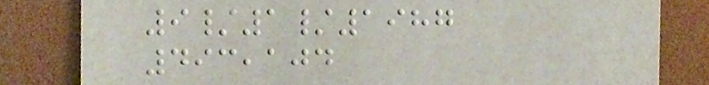9/1/1987
493,104
